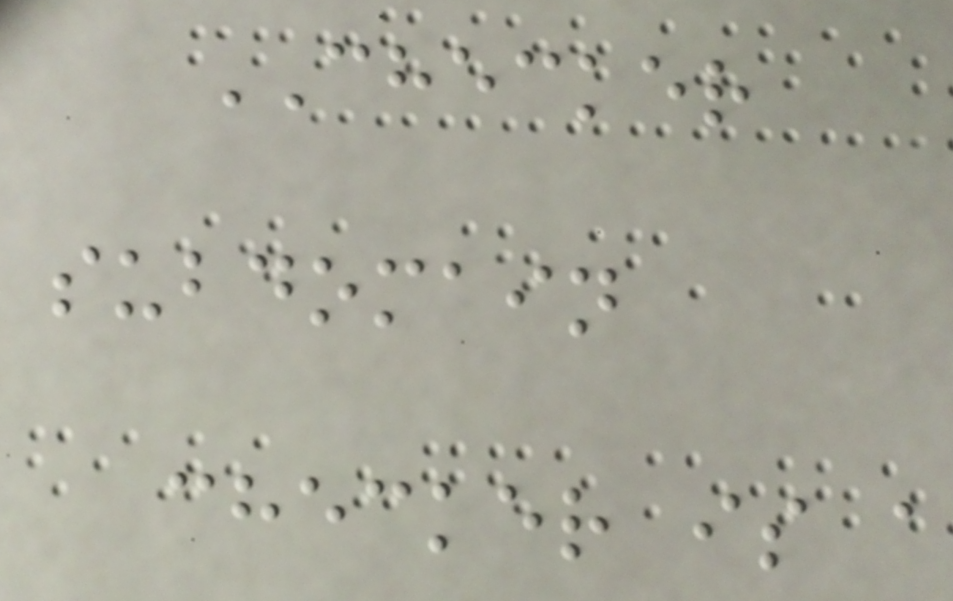CHECKER
subdomain
checker is a
